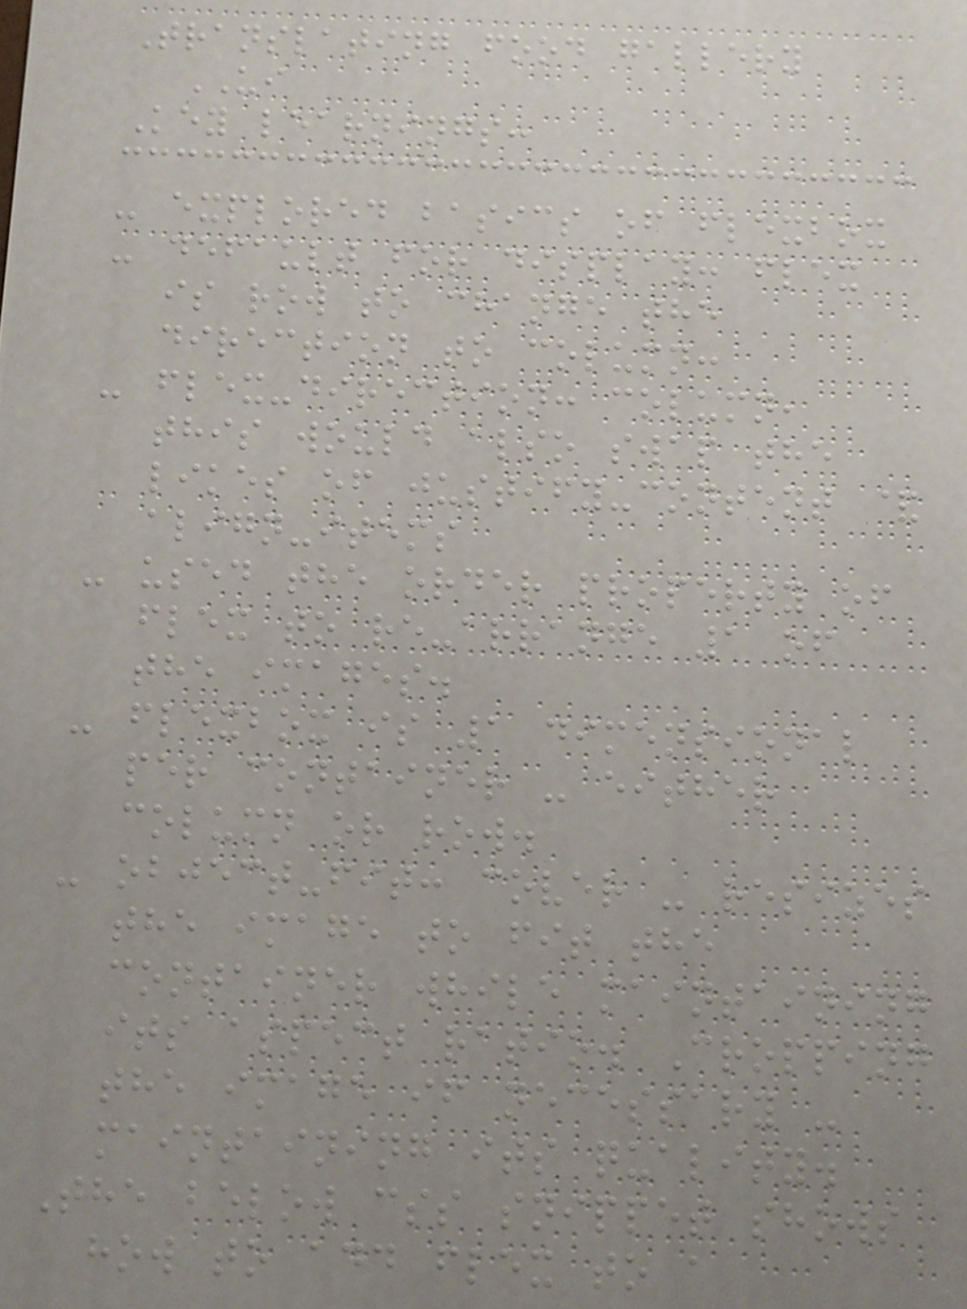Translating food gallery
UI
Key learnings:
- explored basics of flexbox
- default for display: flex
is row to change the
direction to column:
- flex-direction: column,
this would also swap the
likes of justify-content &
align-items
- used the order property of
flex to re-arrange 1 of
the images.
- flexbox is 1 dimensional
per container - either
column or row.
- object-fit: cover - resizes
the image to fit the
container while maintaining
its aspect ratio. Cropping
the image if necessary -
maintaining its quality.
The below css snippet shows
how to add flex to a
